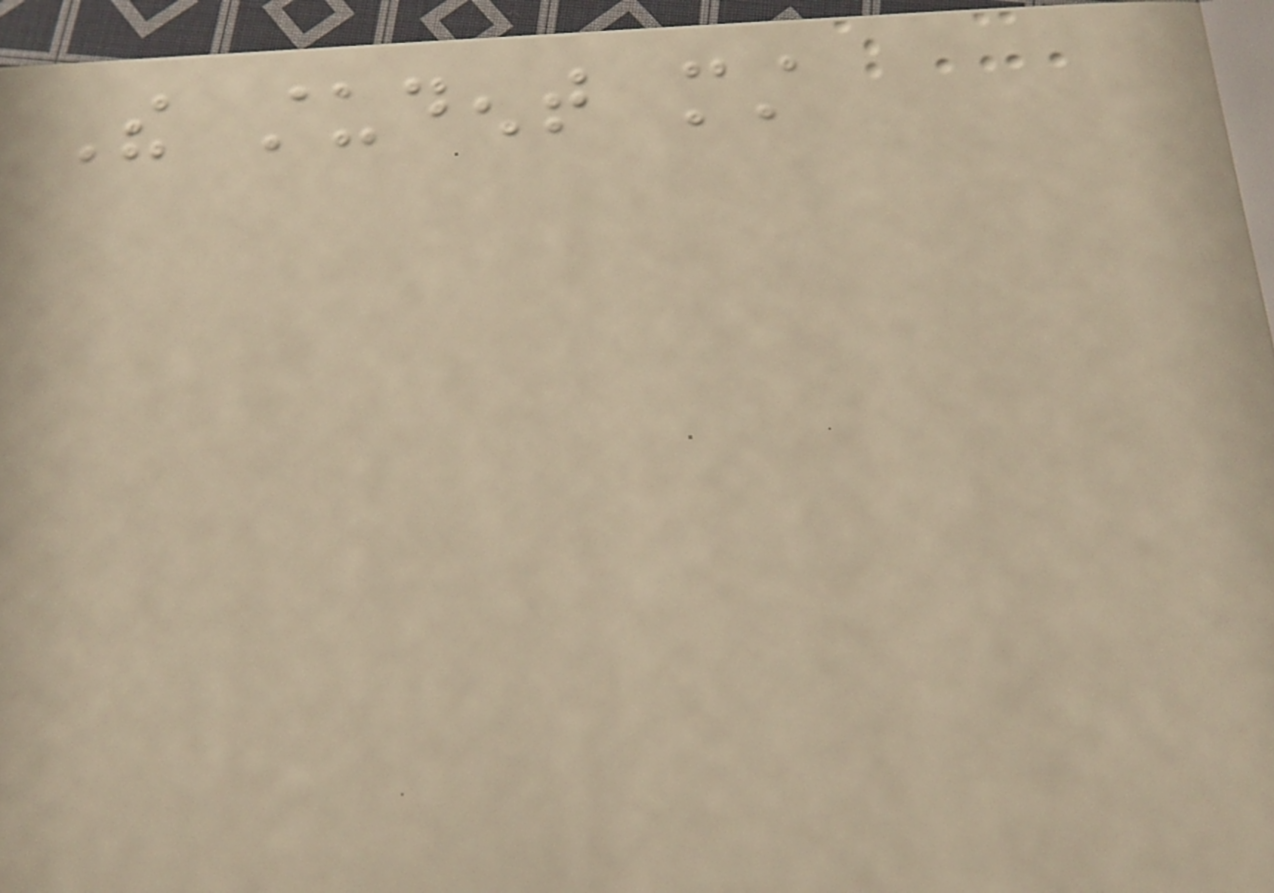The student must
